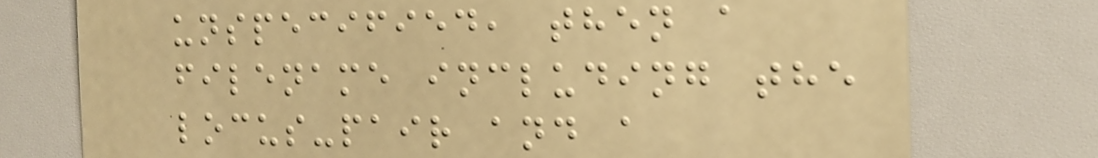unspecified, then a
filename including the
locus-pair and a
